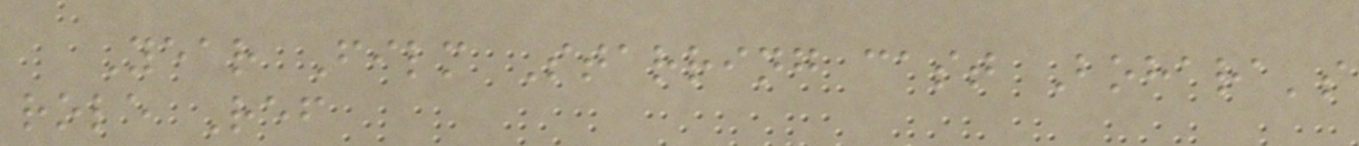Year Film Starring cast Bohara's
role Ref
